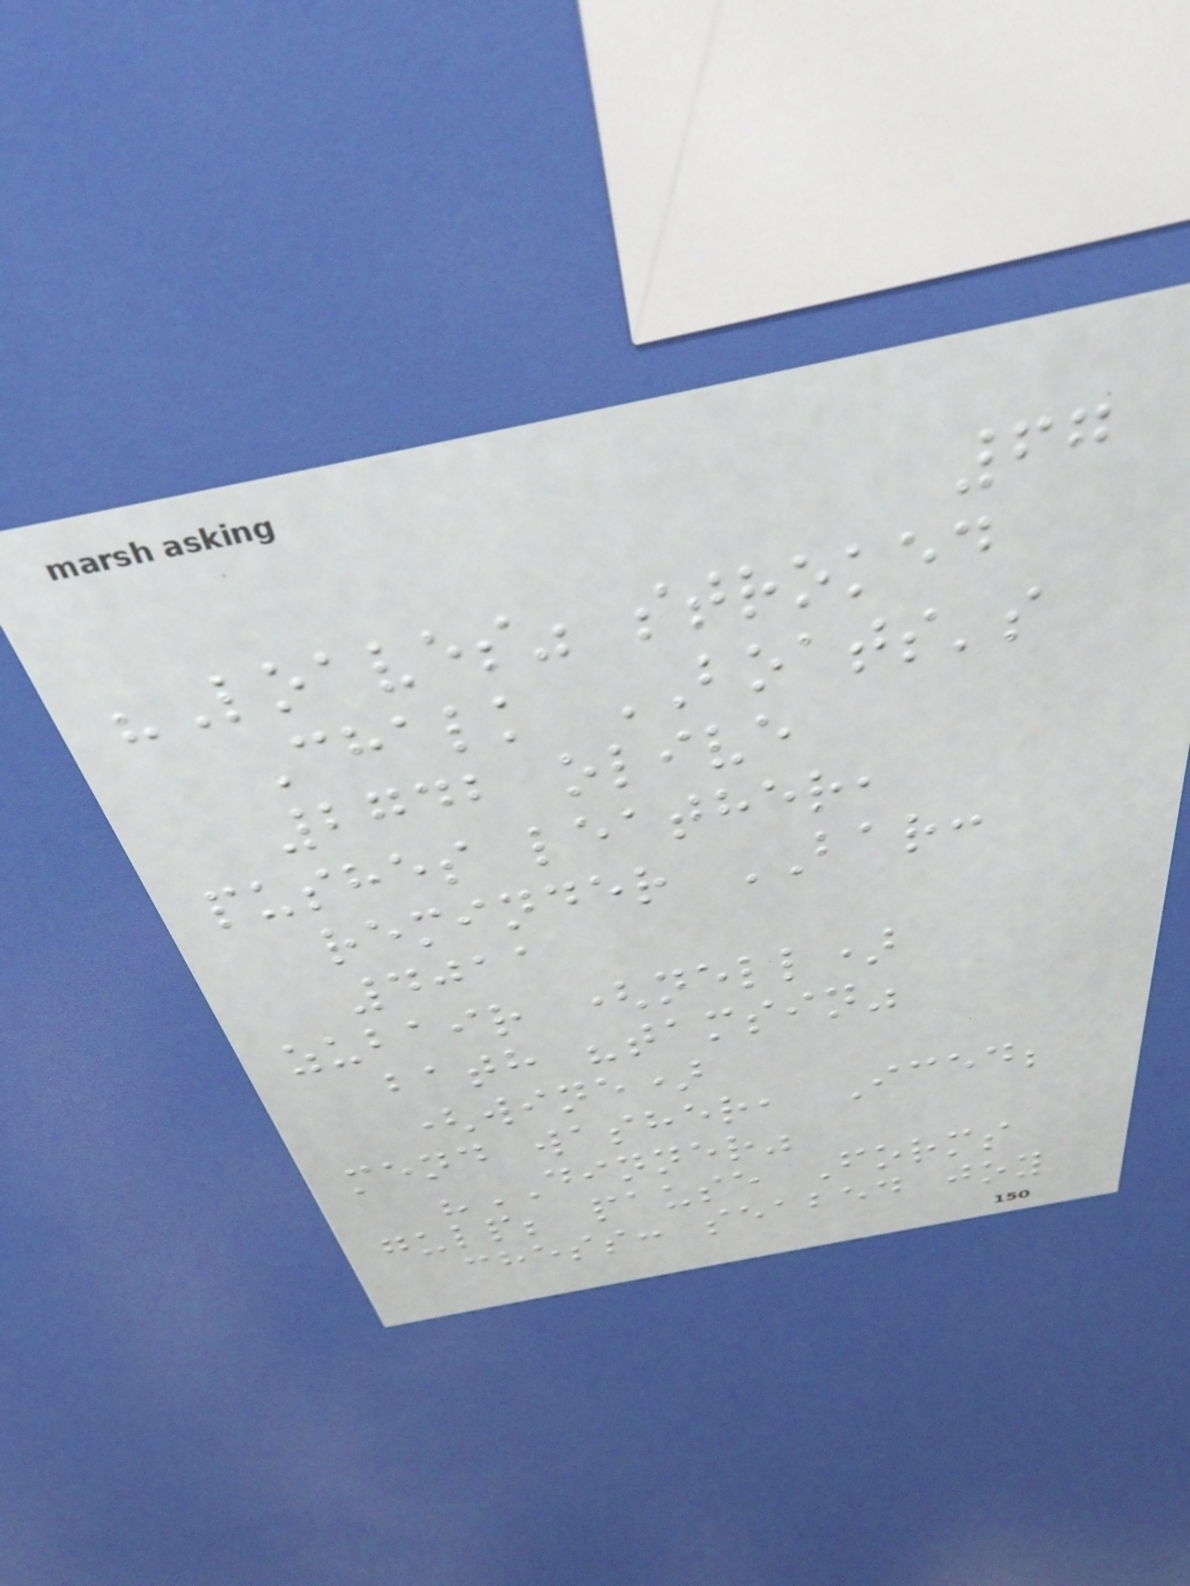67
"Loaves" stroked
Chalk BOATS's
2742 olive
pushes leather,
reminder BAR:
4011
zubair (nell)
bath "tamsin"
(wine)
mend washer, Iced;
"DINNER"
gulp; pause Forms
chess: seabed joy
